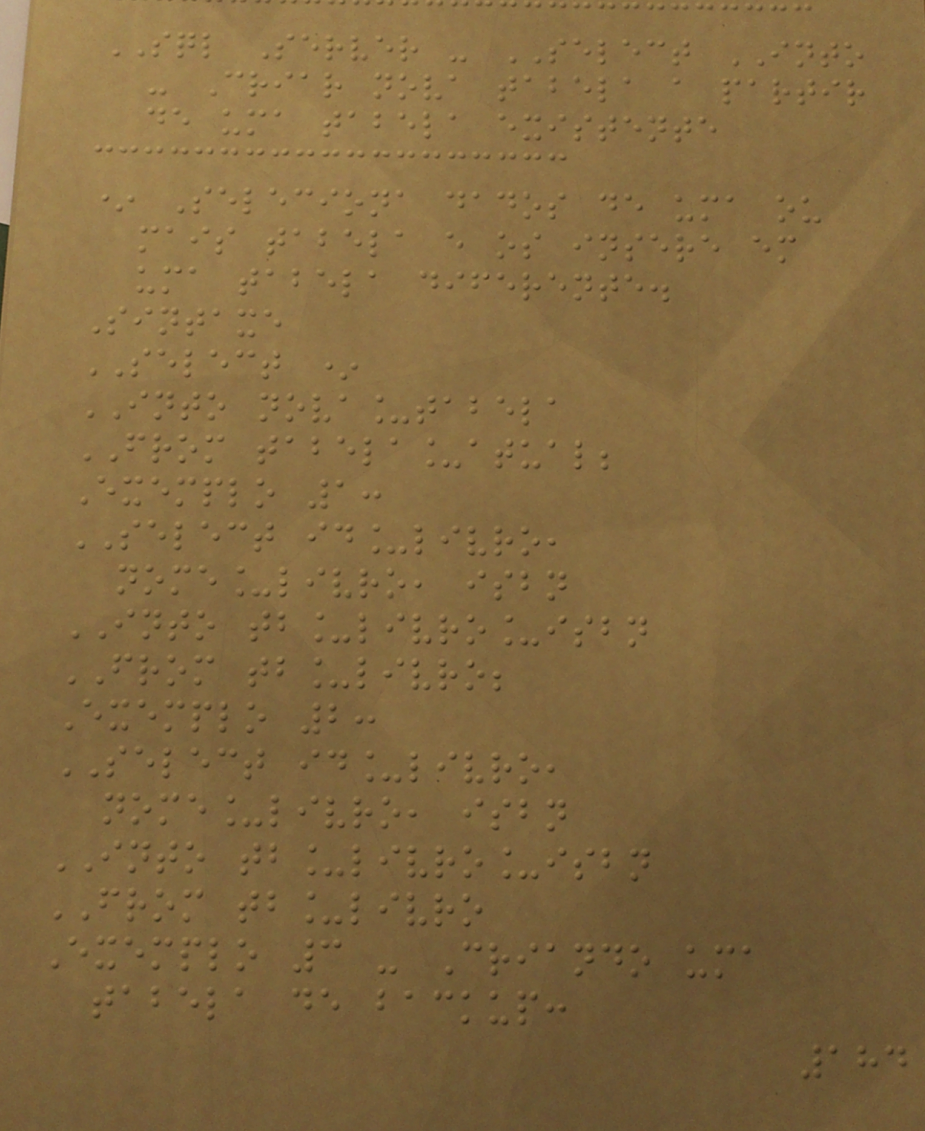SQL Server - SELECT INTO
- Criar nova tabela a partir
de uma tabela existente
* Seleciona dados de uma ou
mais tabela e os insere em
uma tabela diferente.
Sintaxe
SELECT *
INTO nova_tabela
FROM tabela_atual;
Exemplo 1:
SELECT id_livro,
nome_livro, isbn
INTO tb_livro_isbn
FROM tb_livro;
Exemplo 2:
SELECT id_livro,
nome_livro, isbn
INTO tb_livro_isbn
FROM tb_livro
Exemplo 3 - Criando uma
tabela de backup:
184
